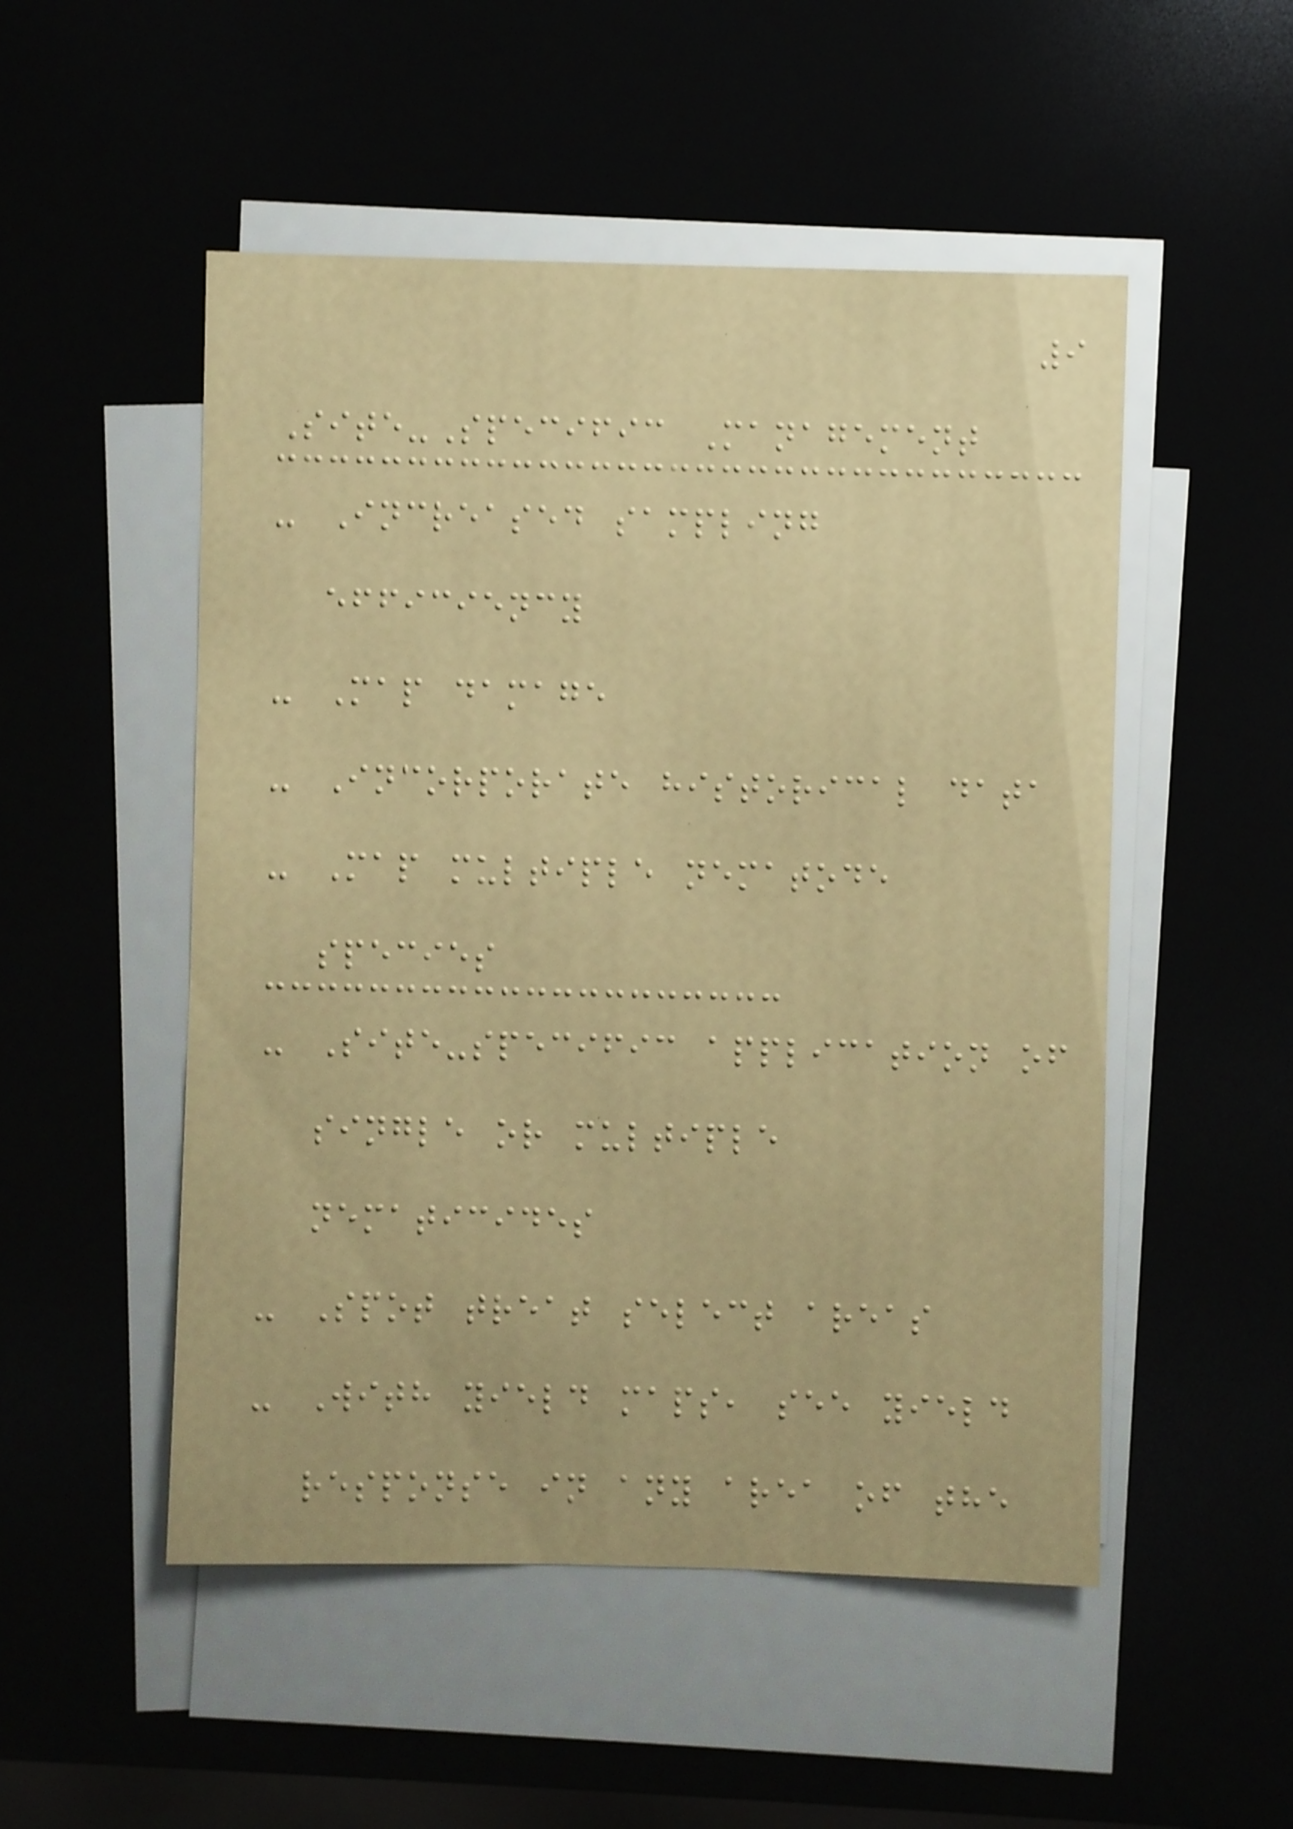9
Site-Specific Management
- Increased sampling
efficiency
- Map damage
- Incorporate historical data
- Map multiple nematode
species
- Site-specific application of
single or multiple
nematicides
- Spot treat select areas
- With yield maps, see yield
response in any area of the
